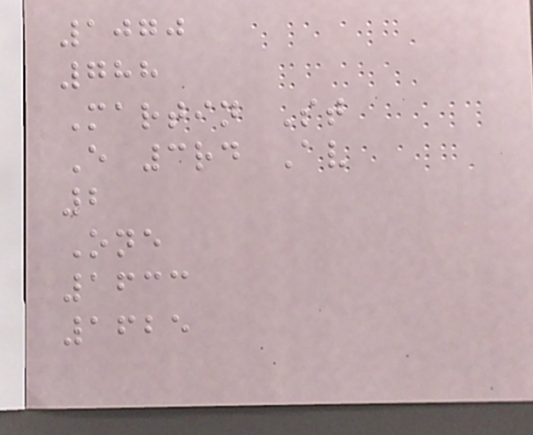1070
788
Martin St
E 3rd Av
2
One
1633
1625
